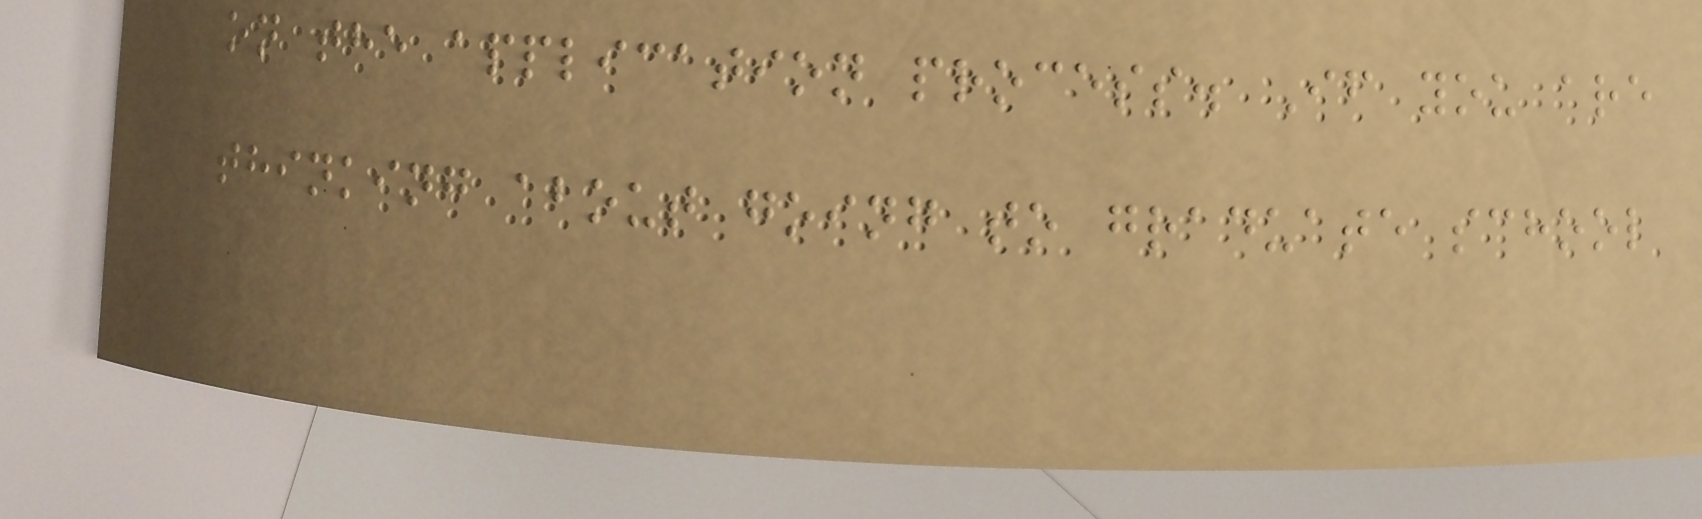on the application process. If you are
thinking about going to graduate school
